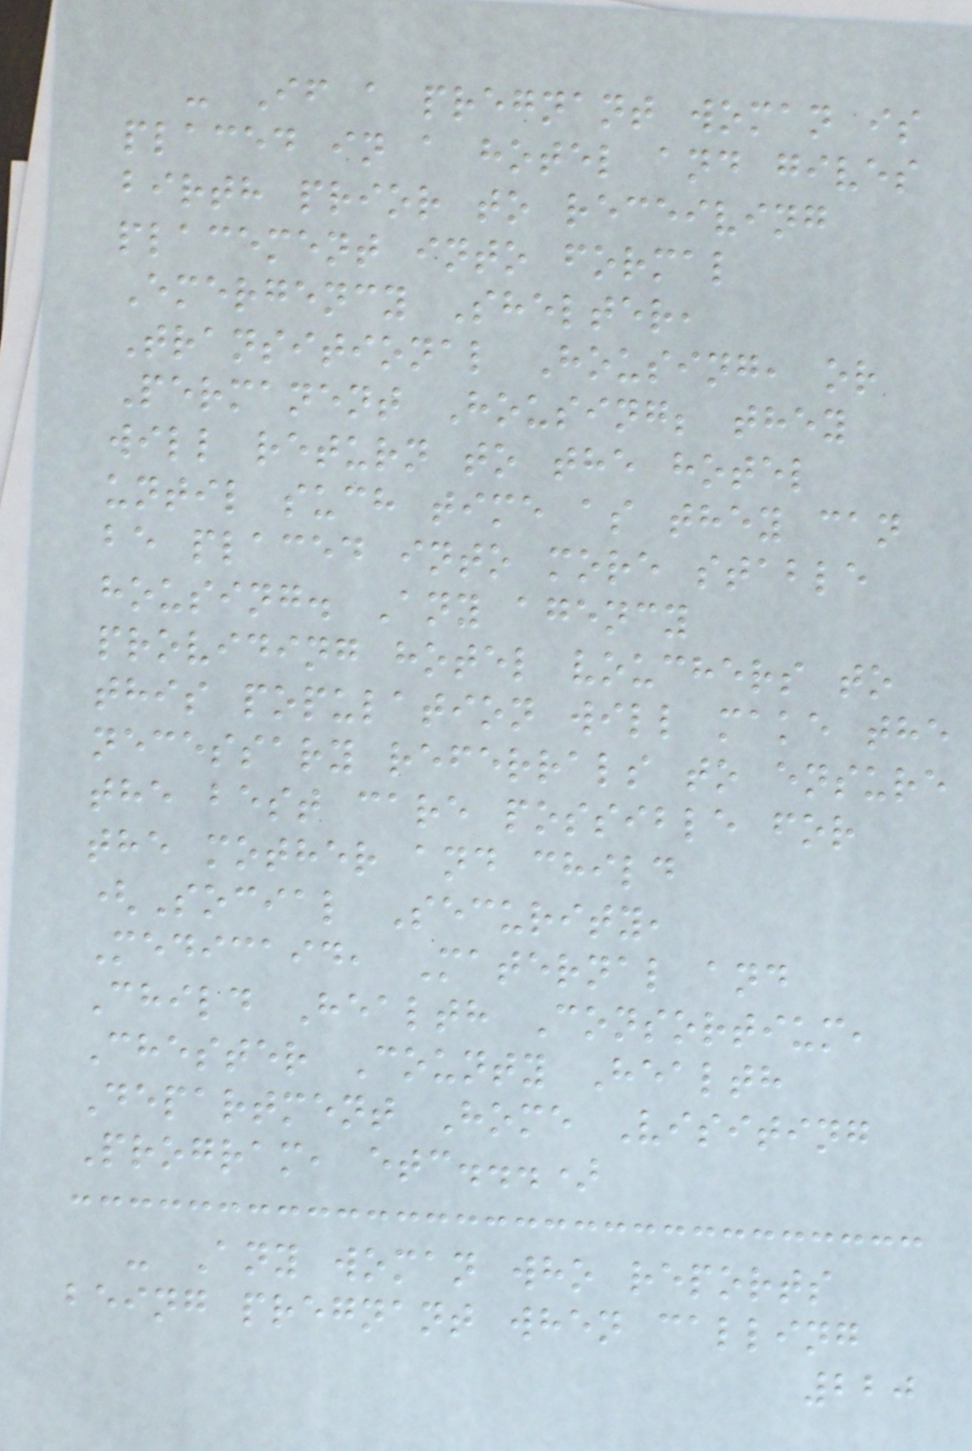- If a pregnant woman is
placed in a hotel and gives
birth prior to receiving
placement into formal
Emergency Shelter,
Transitional Housing, or
Permanent Housing; they
will return to the hotel
until such time as they can
be placed into more stable
housing. Any agency
providing hotel vouchers to
this population will make the
necessary referrals to ensure
the best care possible for
the mother and child
(Social Security,
Medicaid, Maternal and
Child Health Consortium,
Chester County Health
Department Home Visiting
Program, etc...)
- Any woman who reports
being pregnant when calling
220
